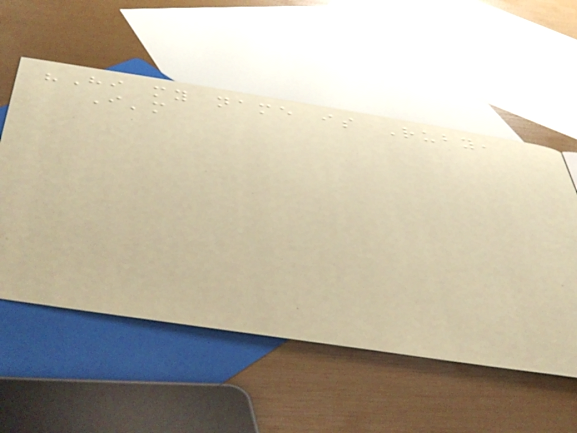"Hi my name is Ruby,
I'm
